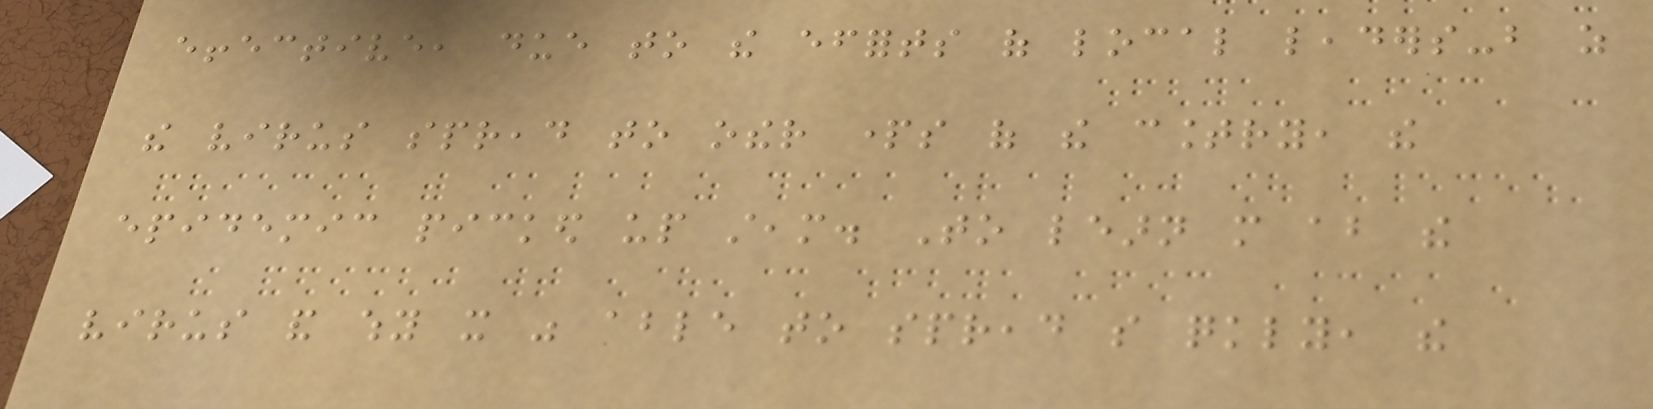effective, due to the efforts of local leaders-but as
the virus spread to other parts of the country, the
epidemic picked up steam. To learn more about the
virus and why it was able to spread so quickly, the
